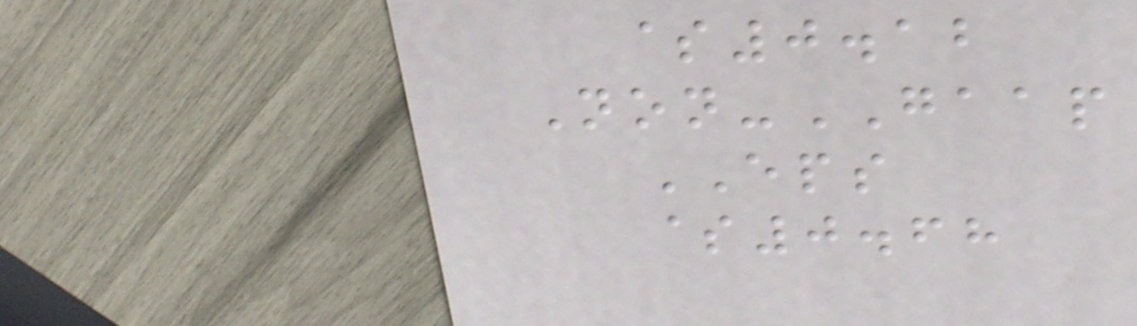$0.12
Non-GAAP
EPS
$0.68
